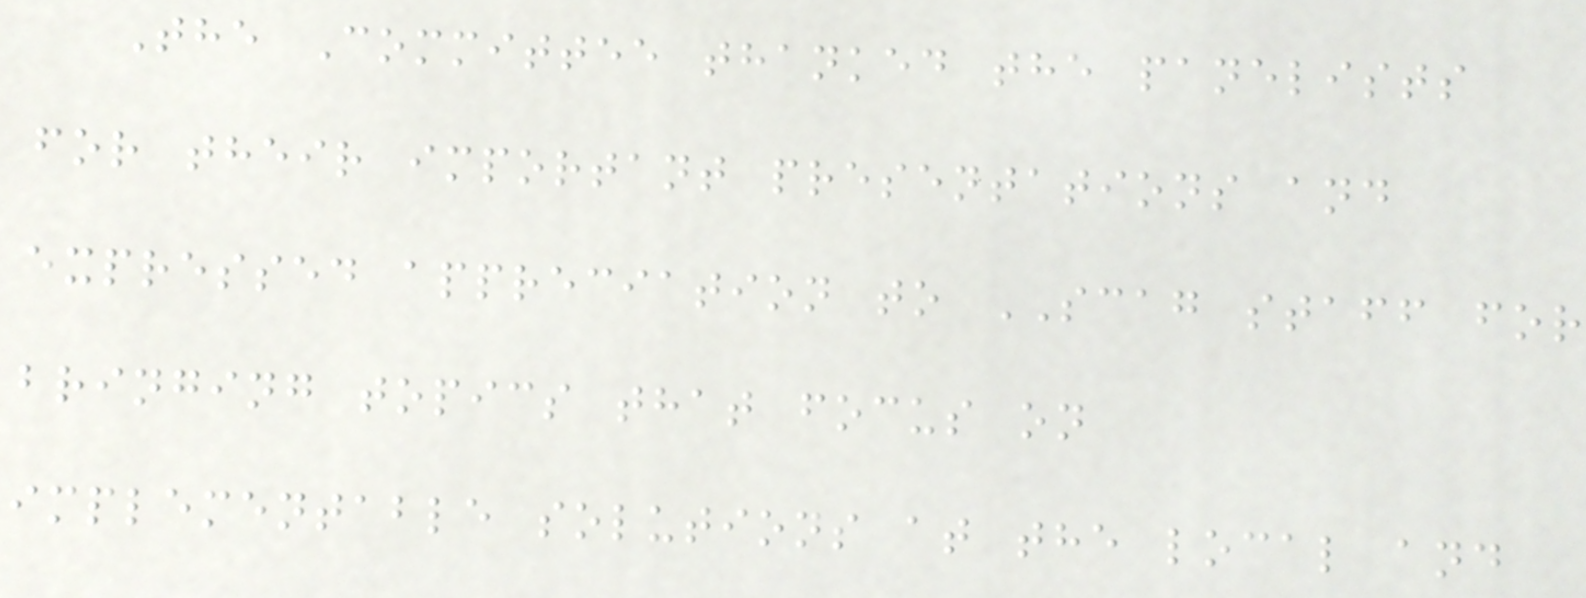The Committee thanked the panelists
for their important presentations and
expressed appreciation to SCAG staff for
bringing topics that focus on
implementable solutions at the local and
